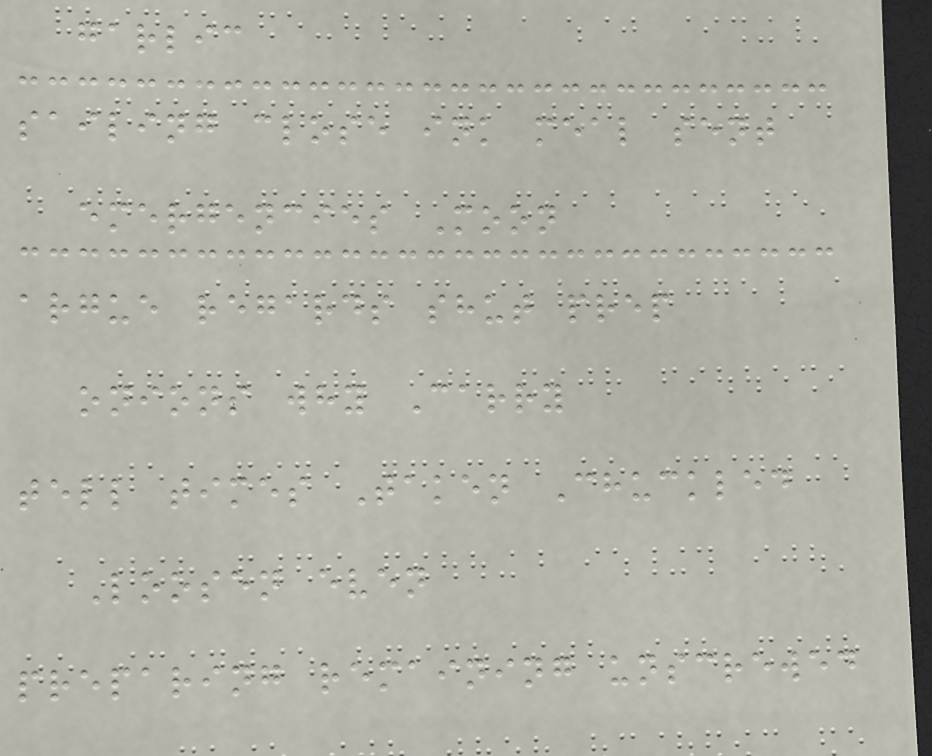garlic
sailing close ink meal sent
emergencies Moon
argue regards shut prep
onions why Carry
tell times Taken Chuckled
Loosen even
preparing remaining unscrewed
